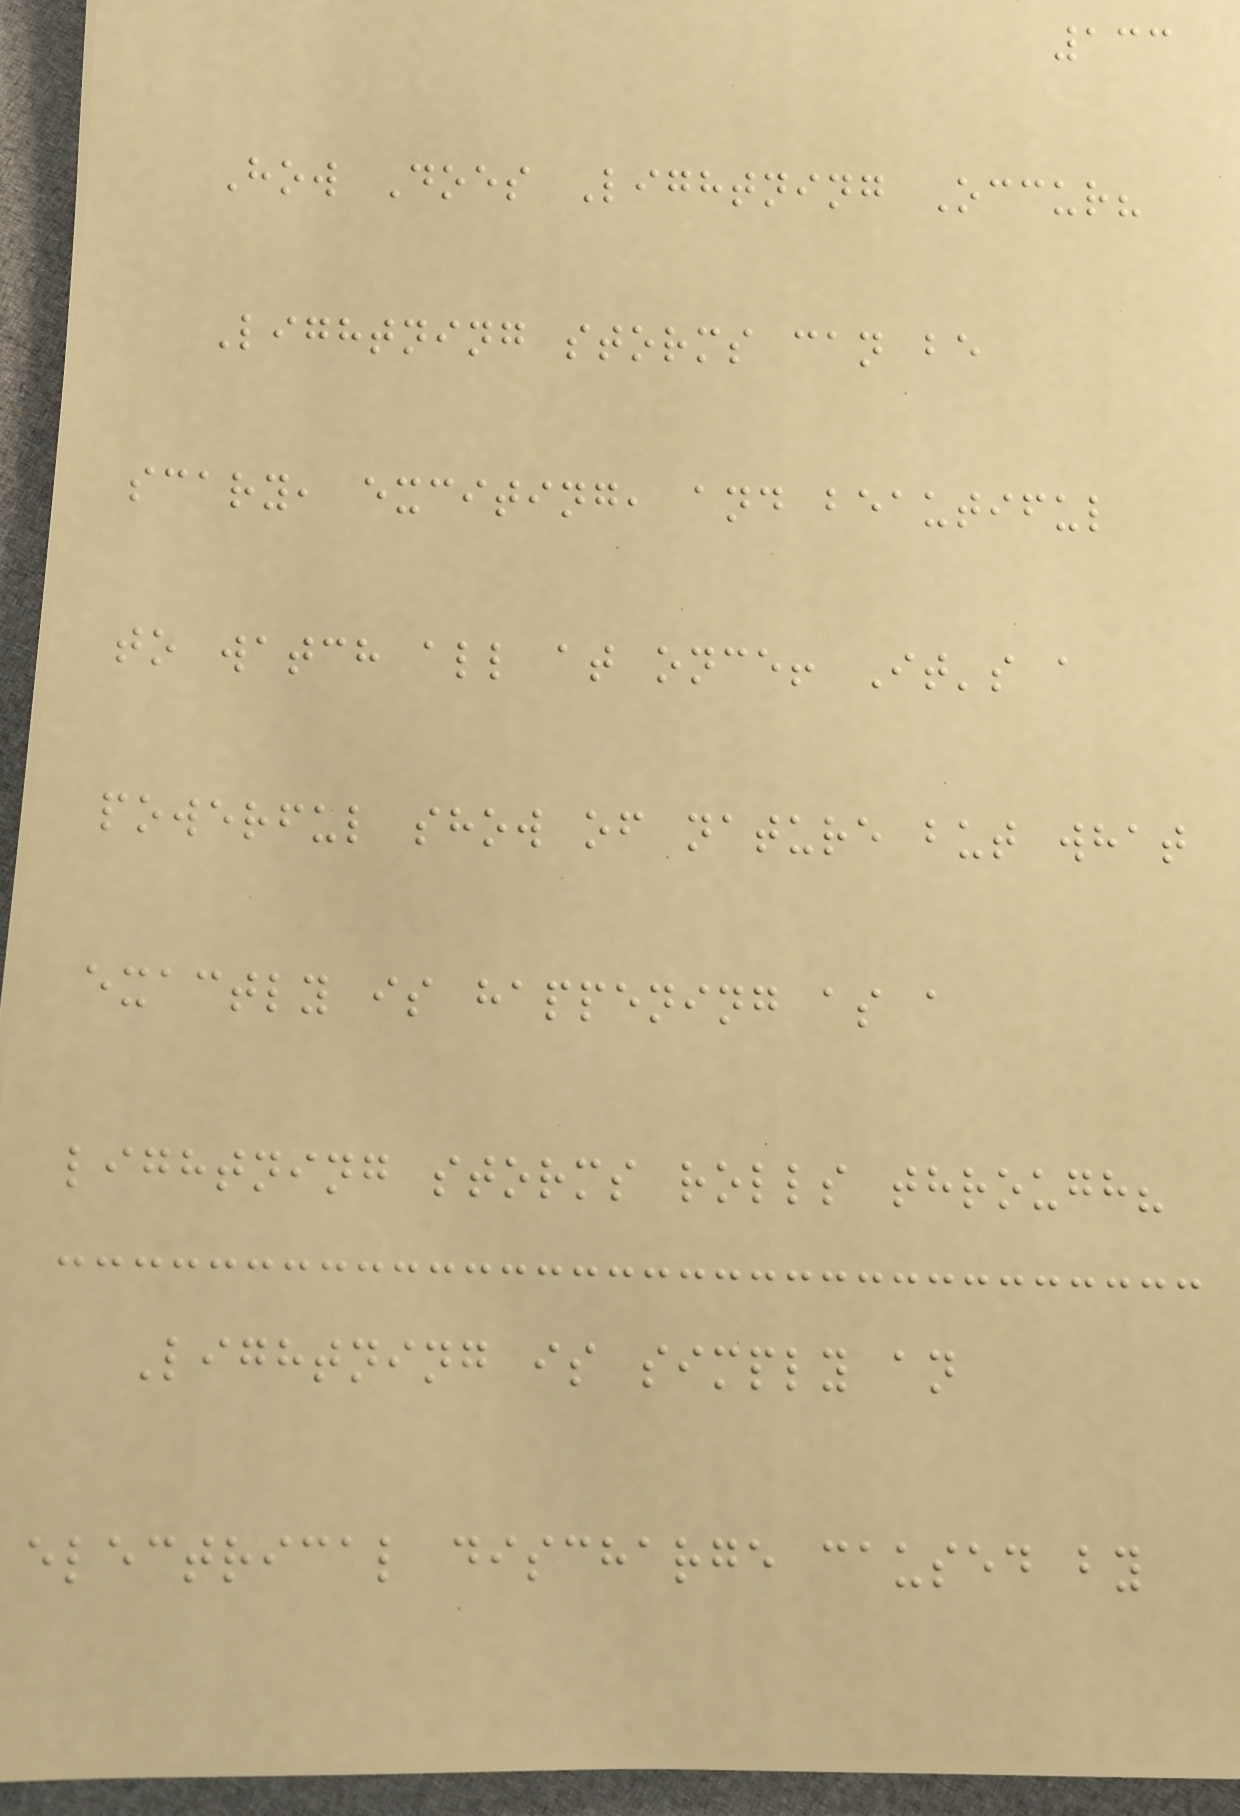133
How Does Lightning Occur?
Lightning storms can be
scary, exciting, and beautiful
to watch all at once! It's a
powerful show of nature but what
exactly is happening as a
lightning storms rolls through?
Lightning is simply an
electrical discharge caused by
